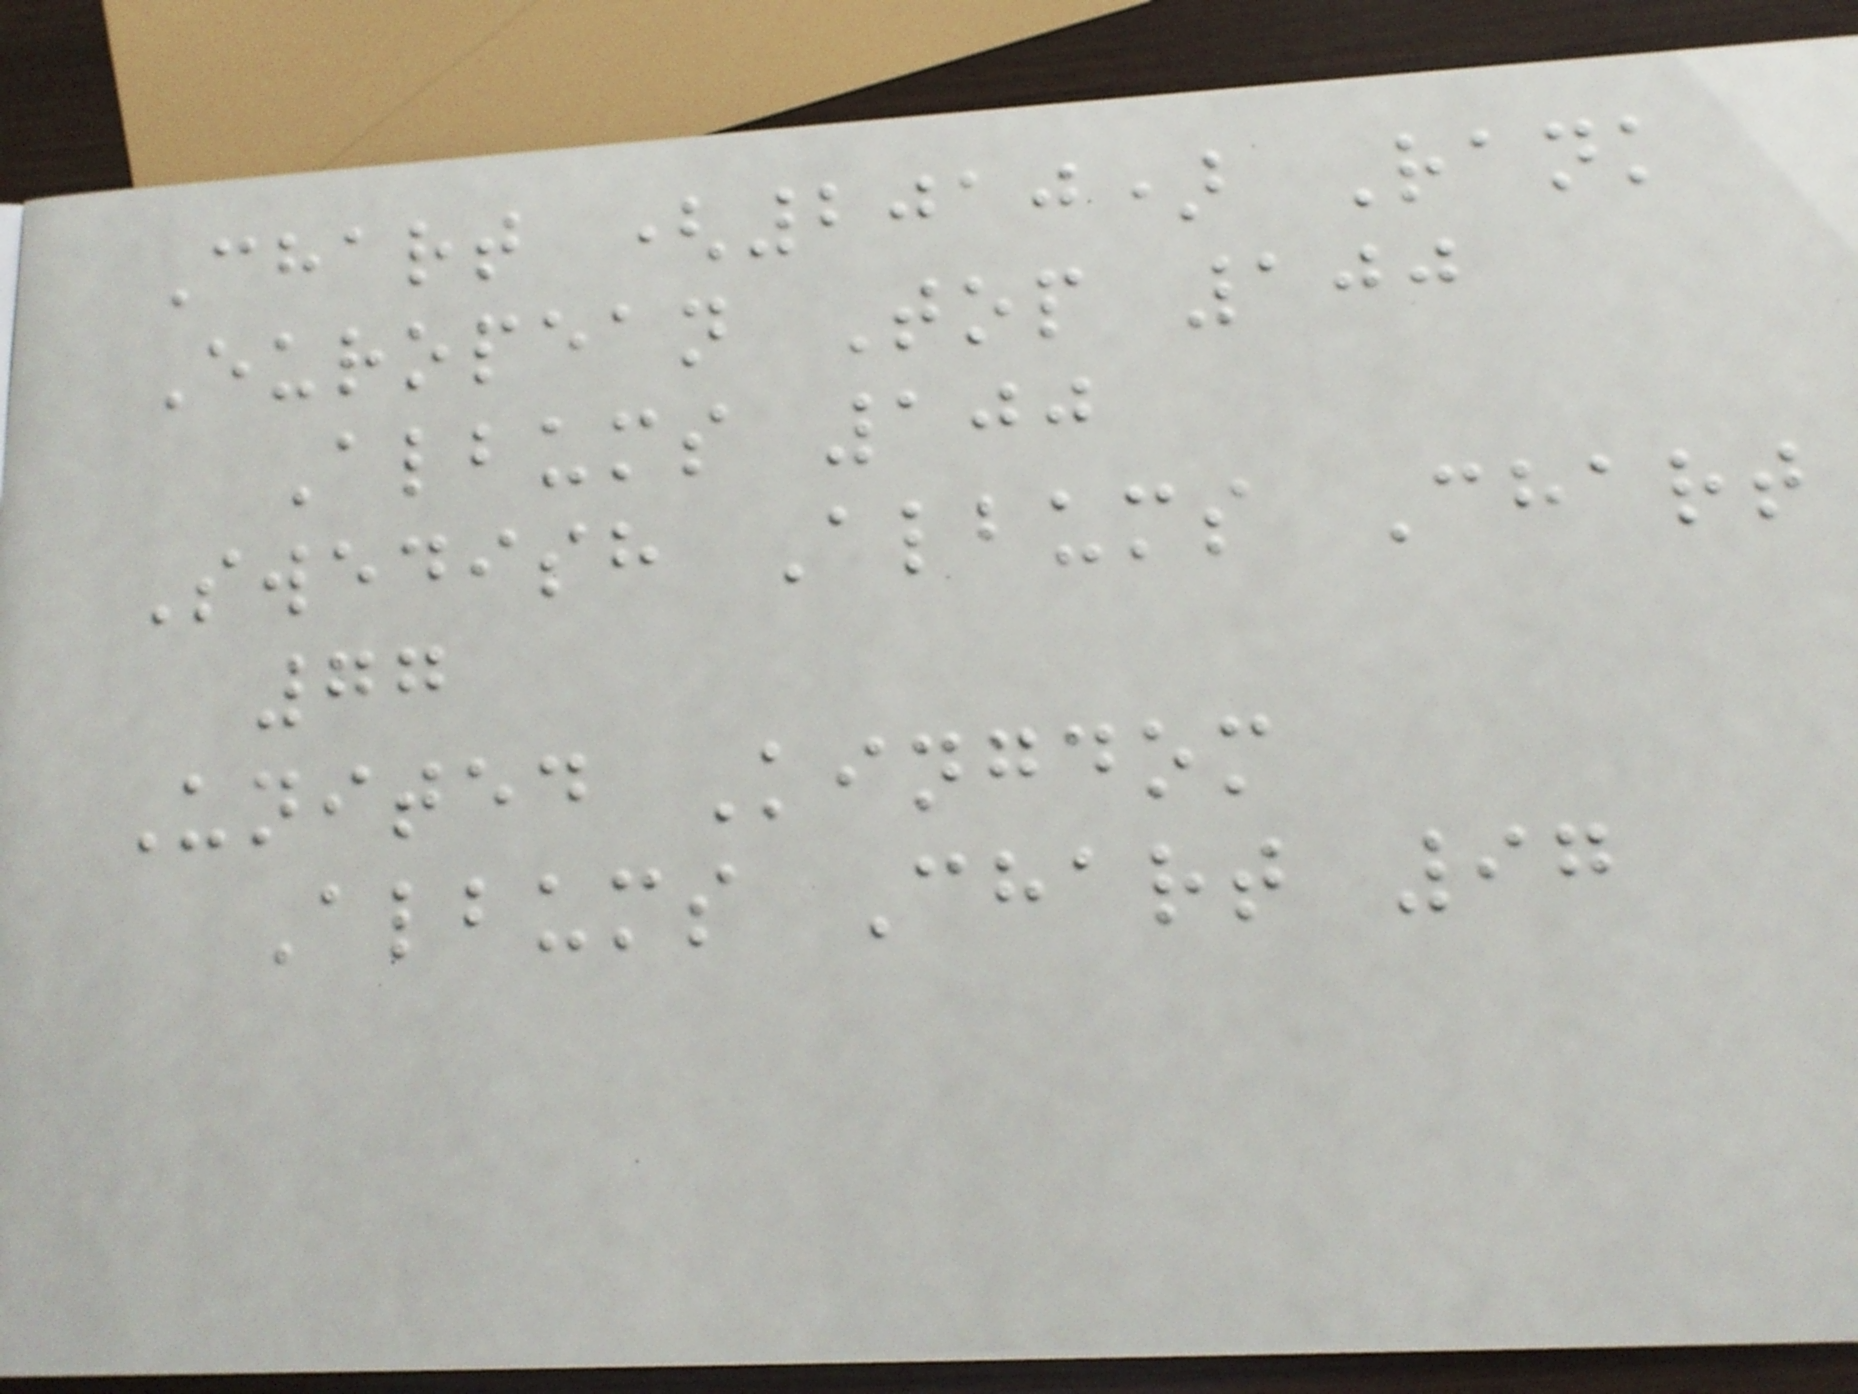Chart (2010) Rank
European Top 100
Albums 100
Swedish Albums Chart
77
United Kingdom
Albums Chart 97
